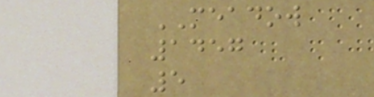MEADOW
1457
5
